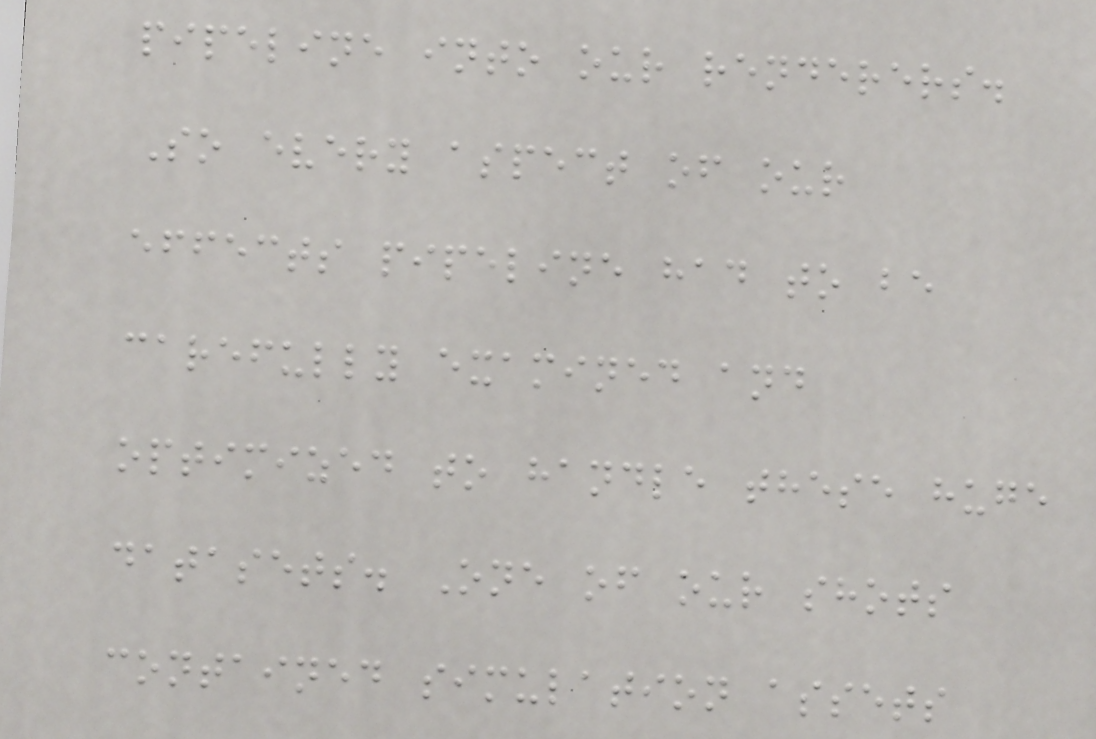pipeline into our renderers.
So every aspect of our
effects pipeline had to be
carefully examined and
optimized to handle these huge
datasets. One of our shots
contained simulation assets
